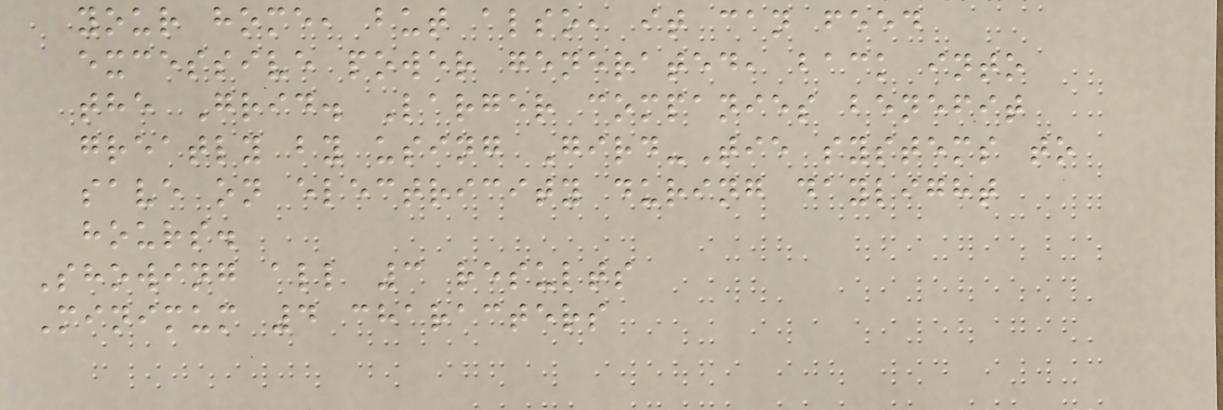your home, but also, it can feed
excessive power generated, back into
the Grid. Larger companies benefit
greatly by using Gird-Tie systems to
save on electricity during daylight
hours.
Showing all 3 results
Minimum 4 characters
